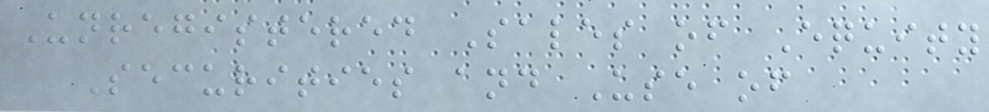Unregistered Sales of Equity
Securities and Use of
